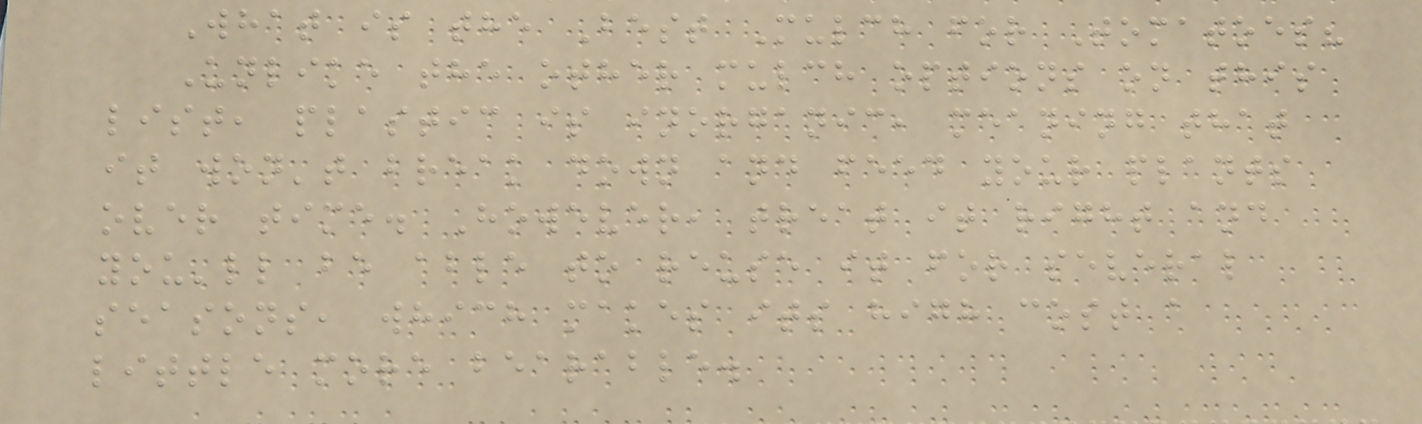What is the Best Mulch for Tomatoes?
Unlike the other mulch options on this
list, plastic is inorganic, meaning that
it won't break down and feed your plants
over time. However, treat it right and
you'll be able to reuse it for several
seasons, which makes its high cost a
little more bearable.
